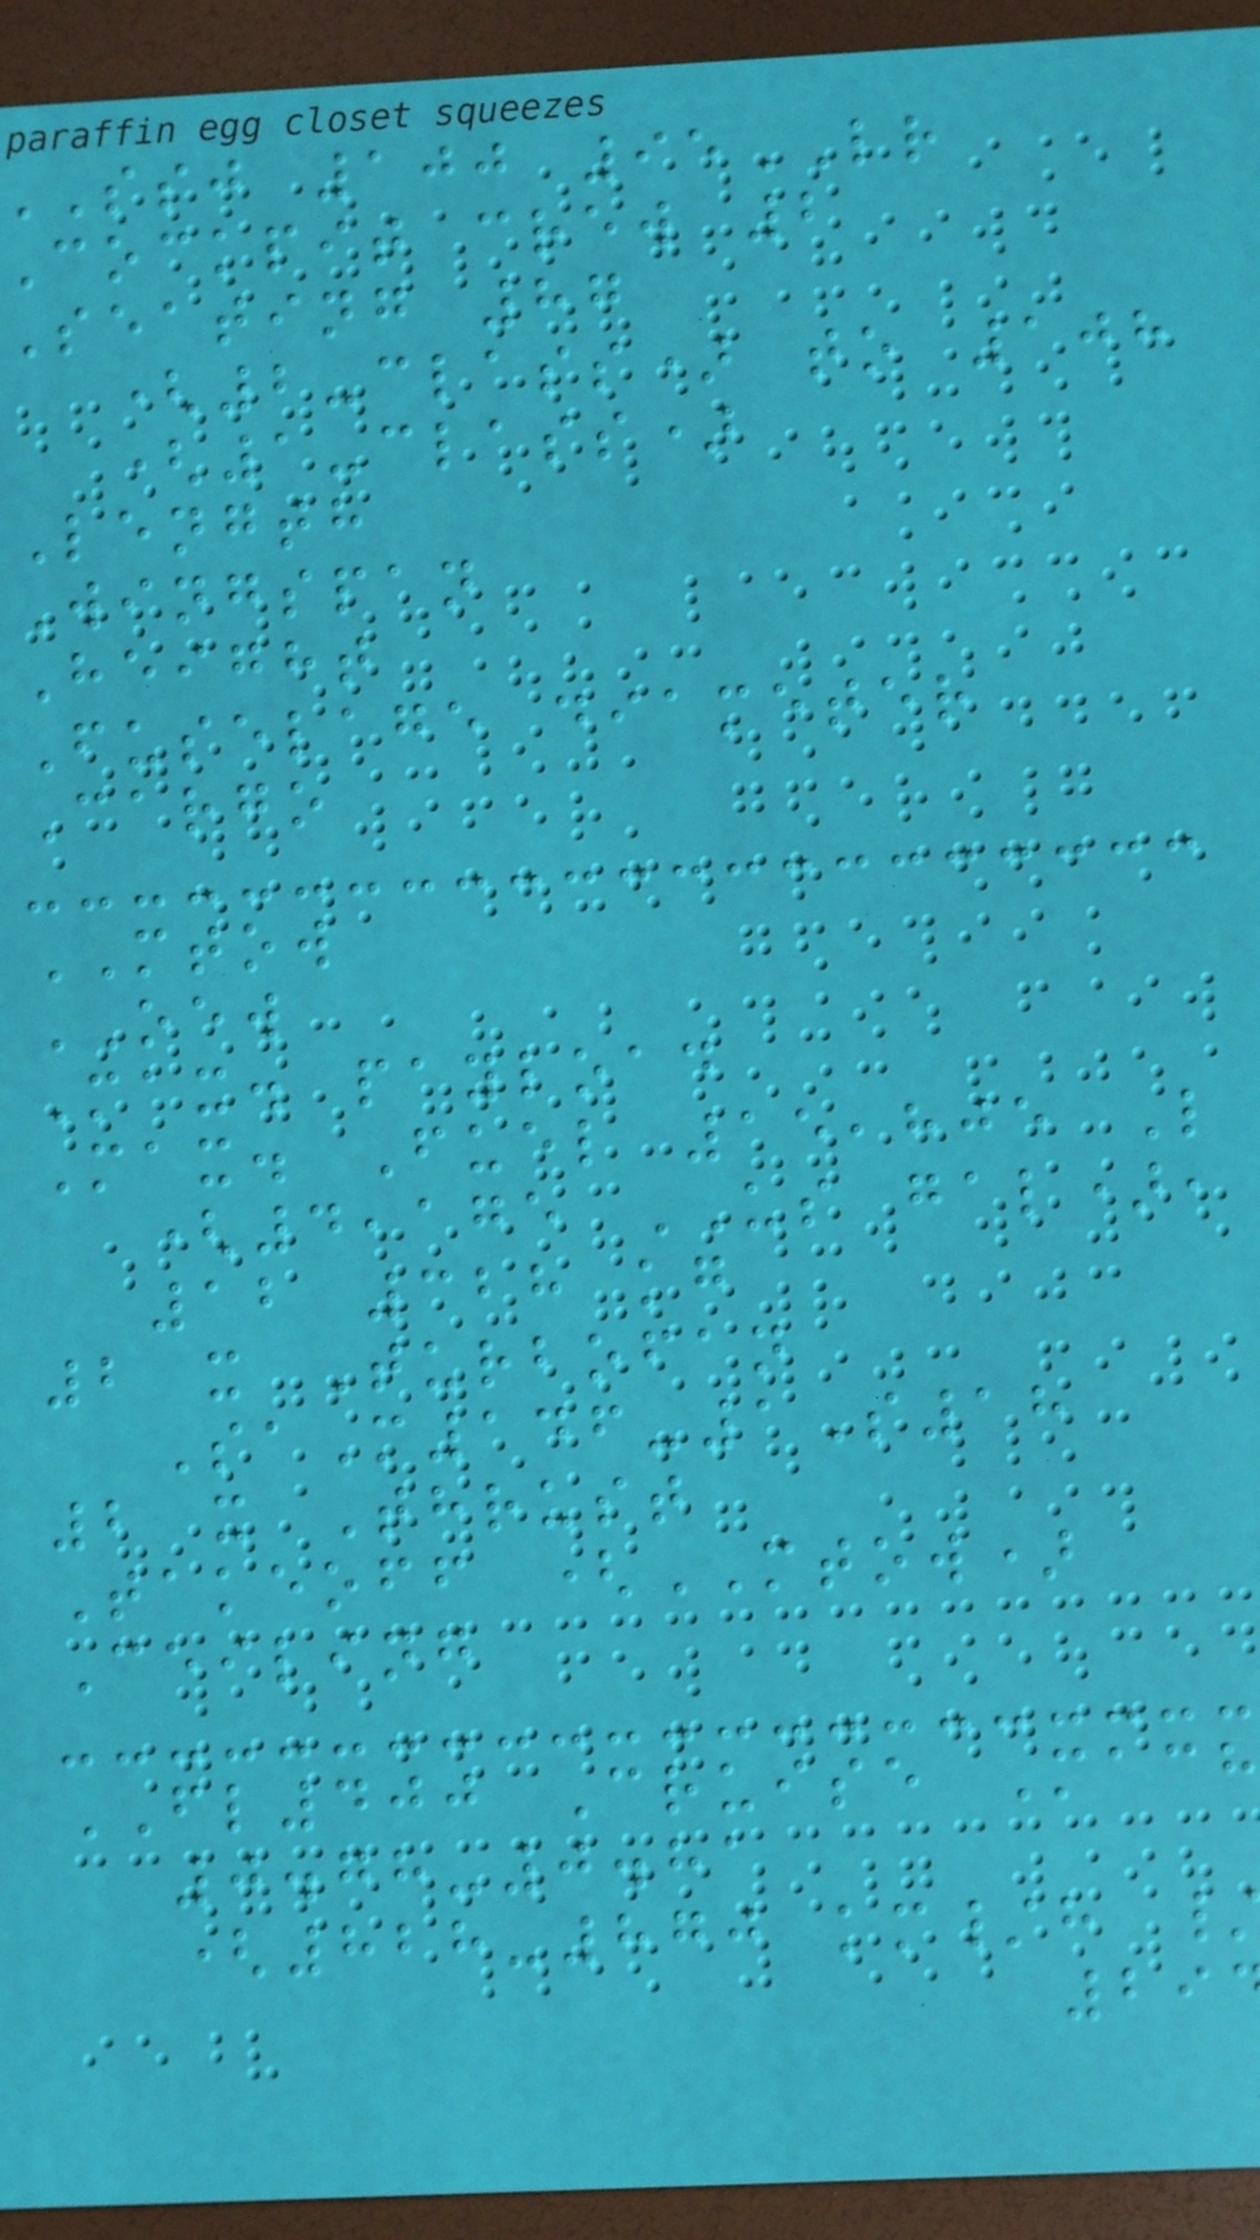ssj 100 95LR
Cockpit crew 2
Seating 87
(2-class) to 108
(1-class)
Length
Wingspan
Height
Fuselage diameter
Cargo
MTOW
OEW
Max. payload
Max. Fuel 15,805 L
(4,175 US gal),
12 328 kg
2 x Turbofan
SaM146-1S18
2 x Thrust
Takeoff (MTOW)
Ceiling
FL400 Cruise Mach
0.78-0.81
(828-870 km/h
